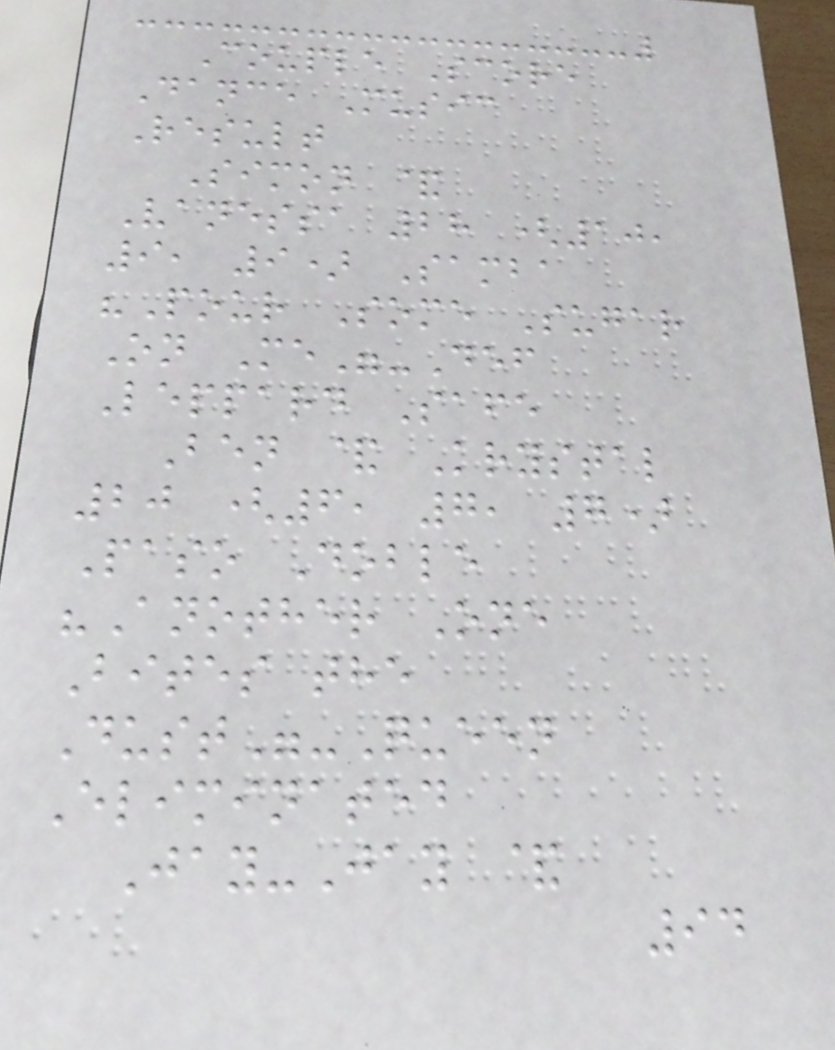Couple Score
Dance Music
Result
Simon &
Vanessa 28 (10,
9, 9) Samba
"Pour Some Sugar
On Me"-Def
Leppard Safe
Ben & Krystal
20 (6, 7, 7)
Paso Doble
"Another One
Bites the
Dust"-Queen
Eliminated
Jay-Jay &
94
